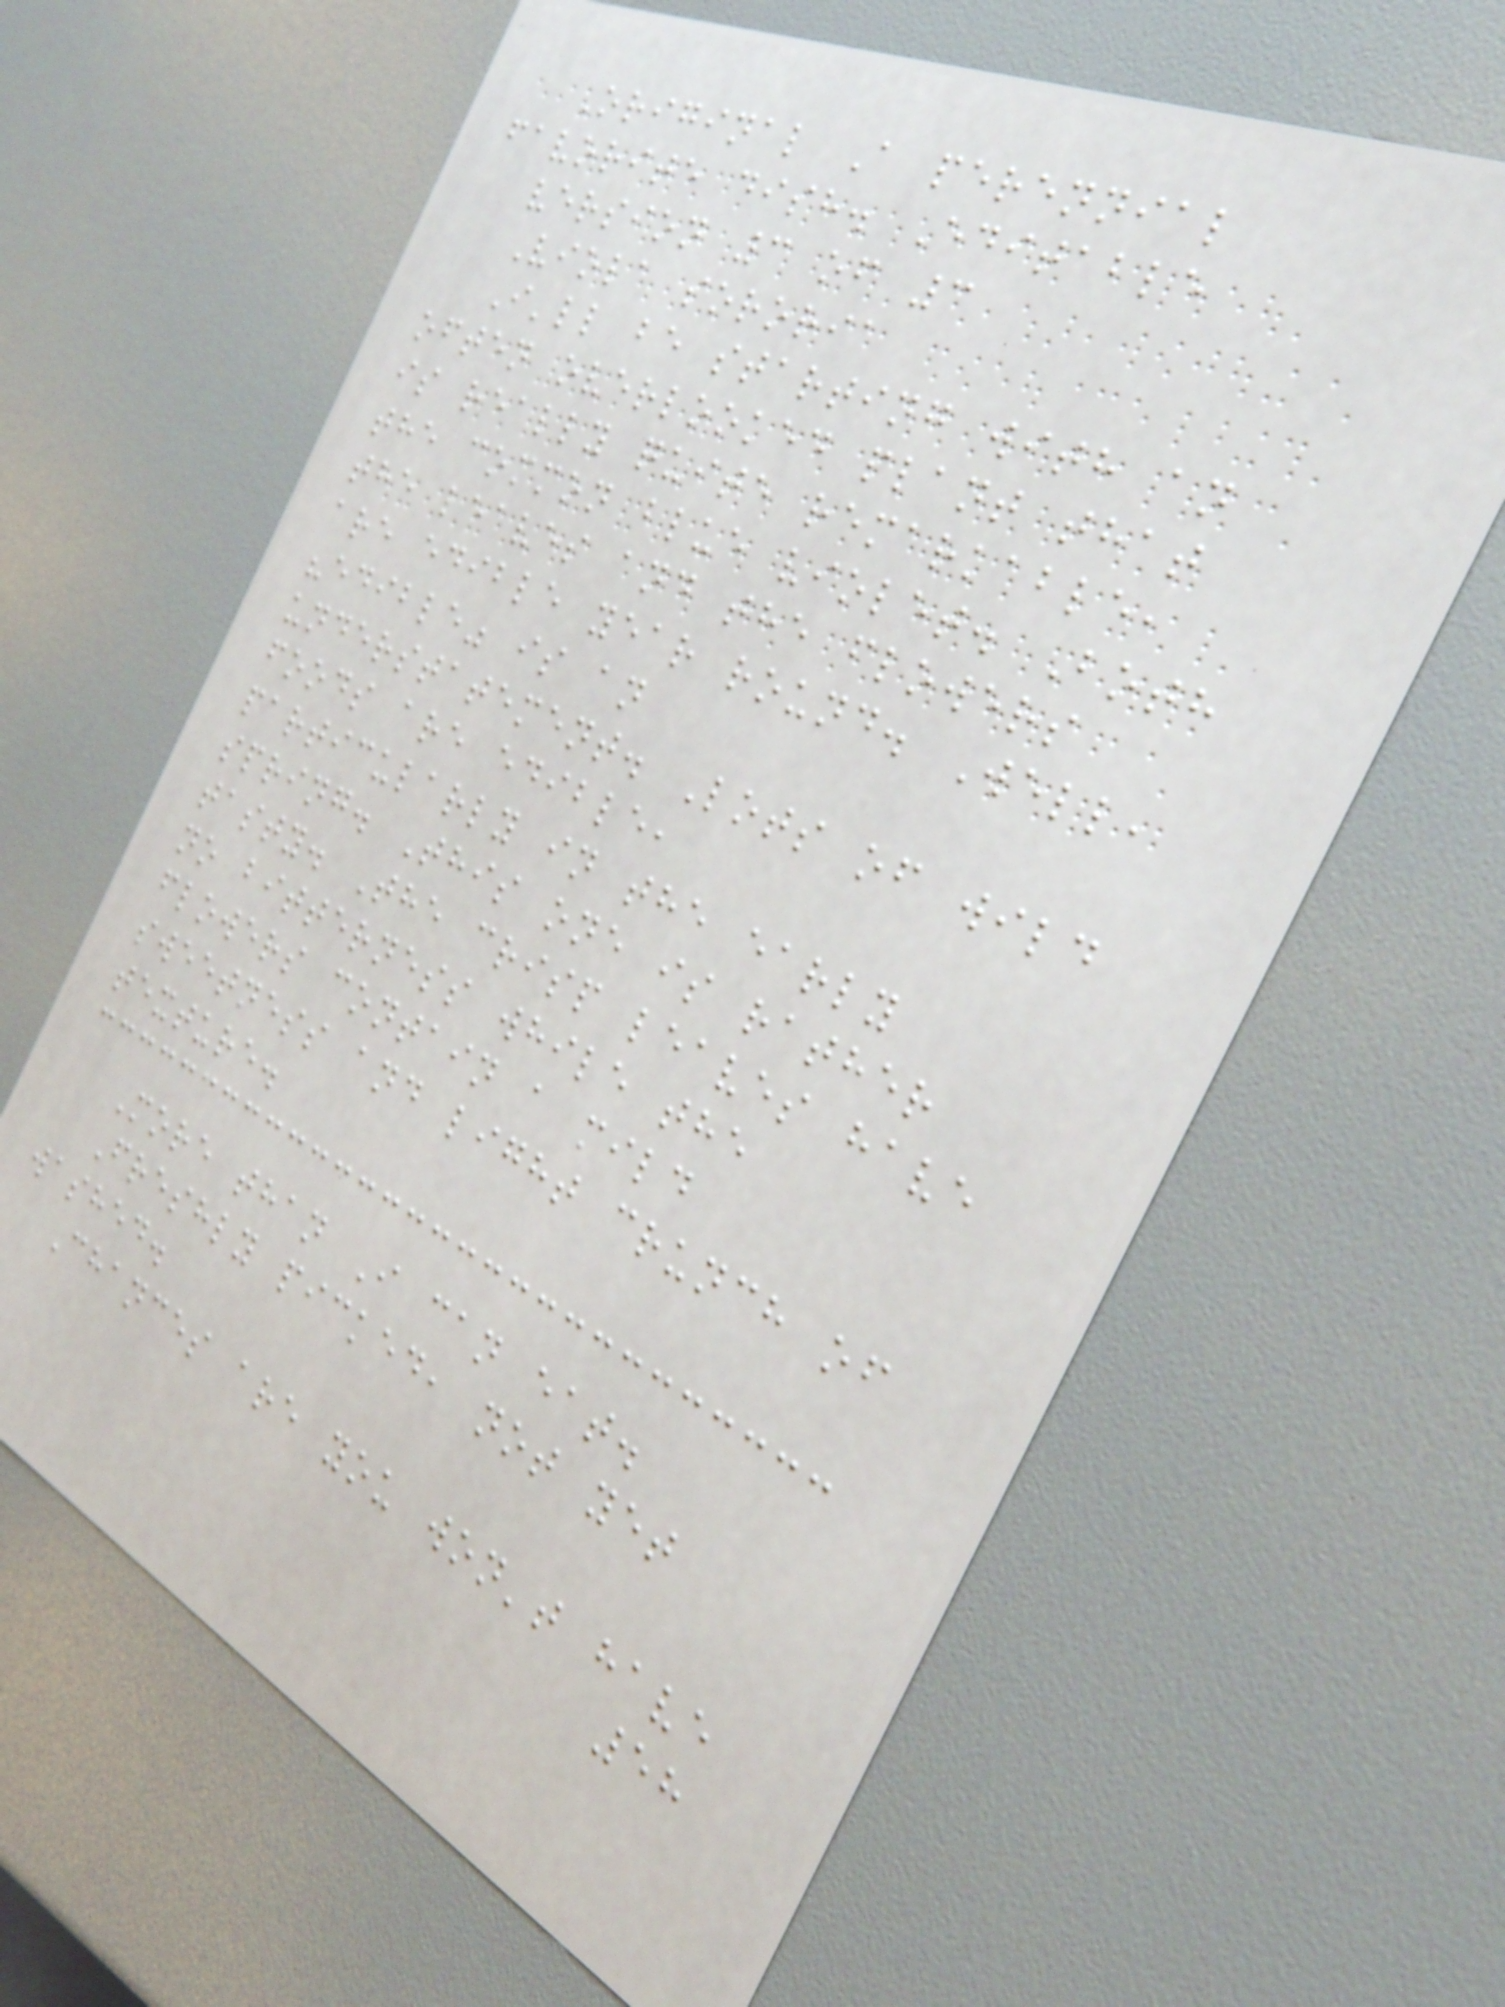Original A perennial
favorite dish. Editable
version 3 of 3
Viola sororia
I'll be starting with an
often overlooked plant that
is really quite remarkable,
the common blue violet. Both
the leaves and the flowers
are edible year round. Well,
"edible" is an
understatement. Lots of wild
foods are edible,
particularly in the early
spring. This one is rather
tasty. The crisp leaves have
no bitterness while the
flowers contain a mild
sweetness and light crunch of
texture.
More than I can eat.
Freshly picked, not yet
washed.
Chances are you won't have
58
